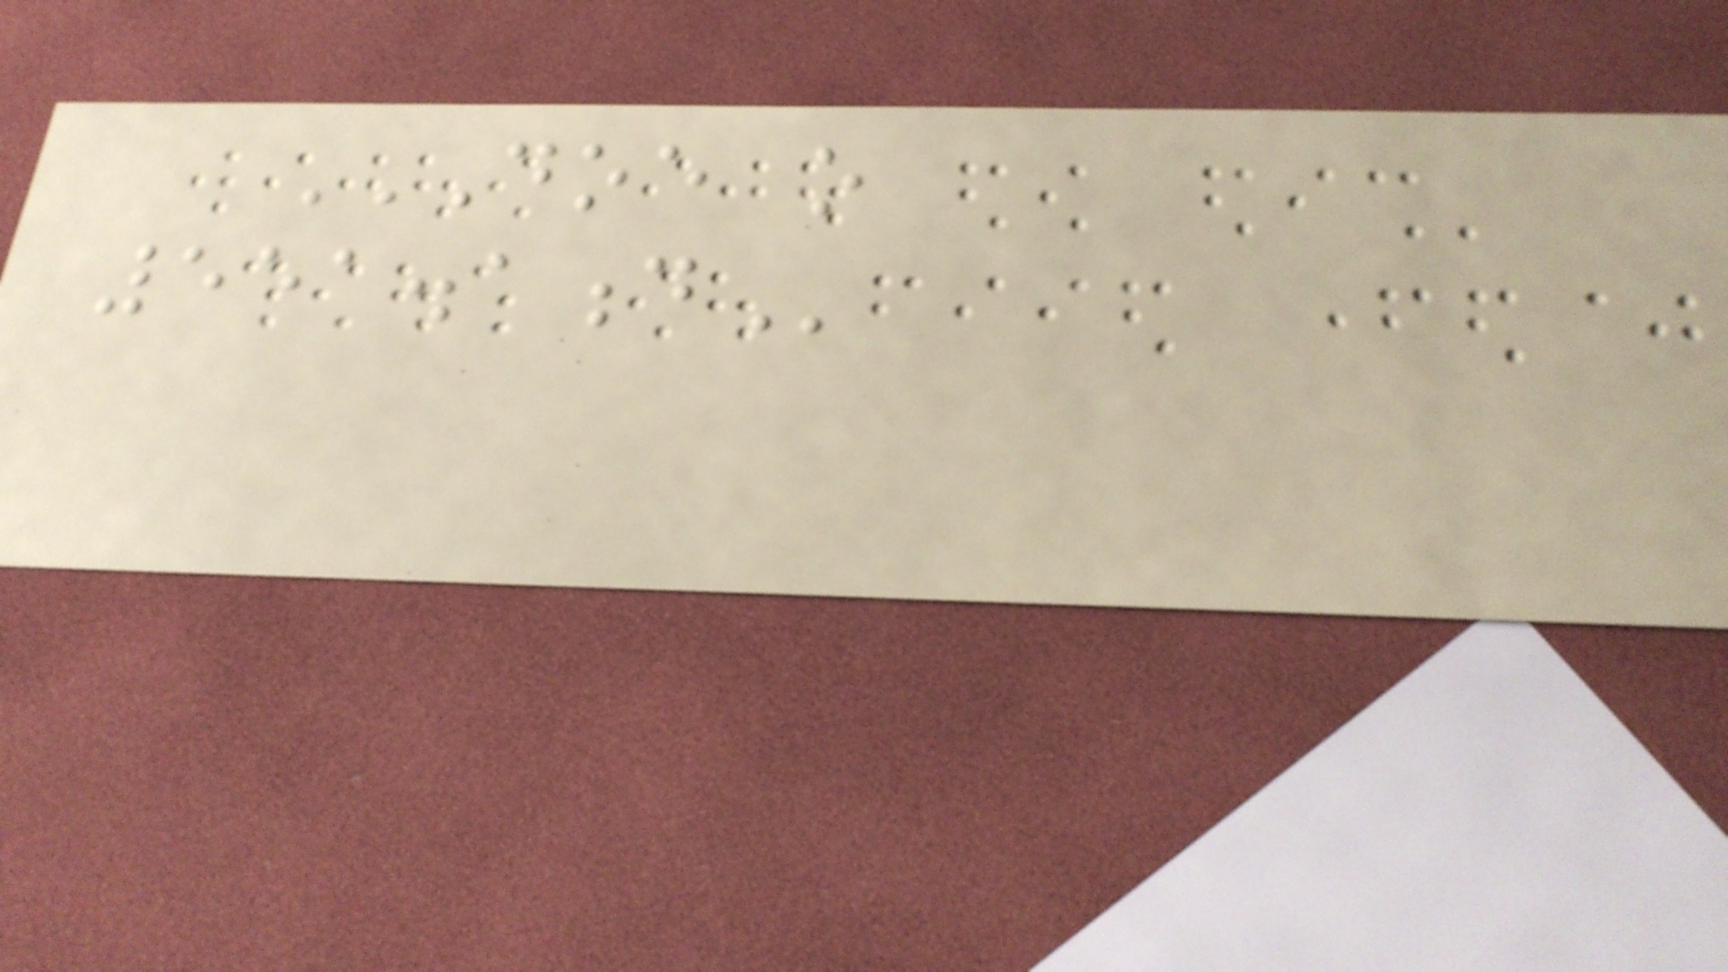DOE O
551.1D
